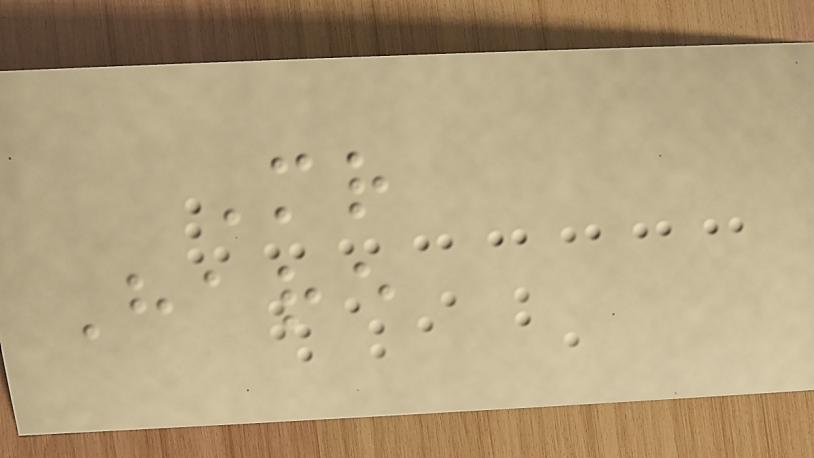Mr
Hare
